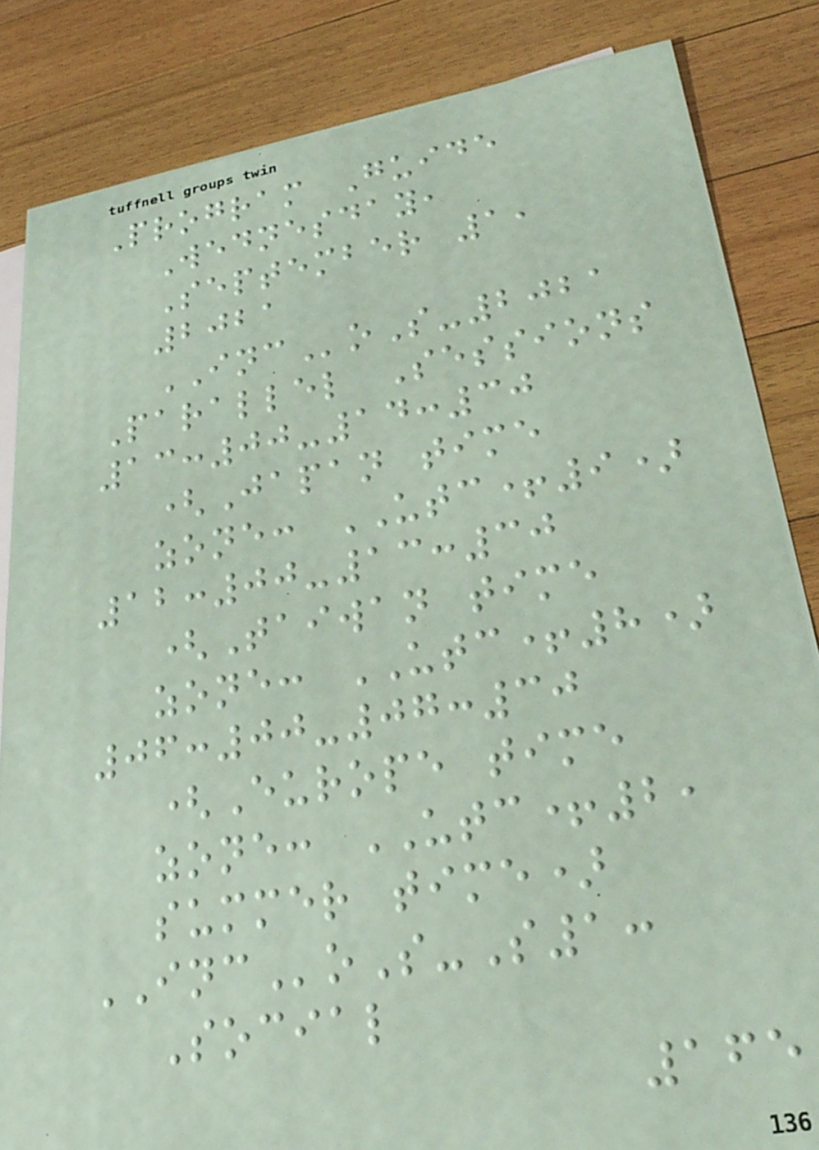Program Guide
Wednesday,
September 1,
2021
INCoS-2021
Parallel Sessions
13:00-14:30
(Japan time
zone: UTC+9)
12:00-13:30
(Taiwan time
zone: UTC+8)
06:00-07:30
(Europe time
zone: UTC+2,
summer time)
INCoS-S1:
Social
165
